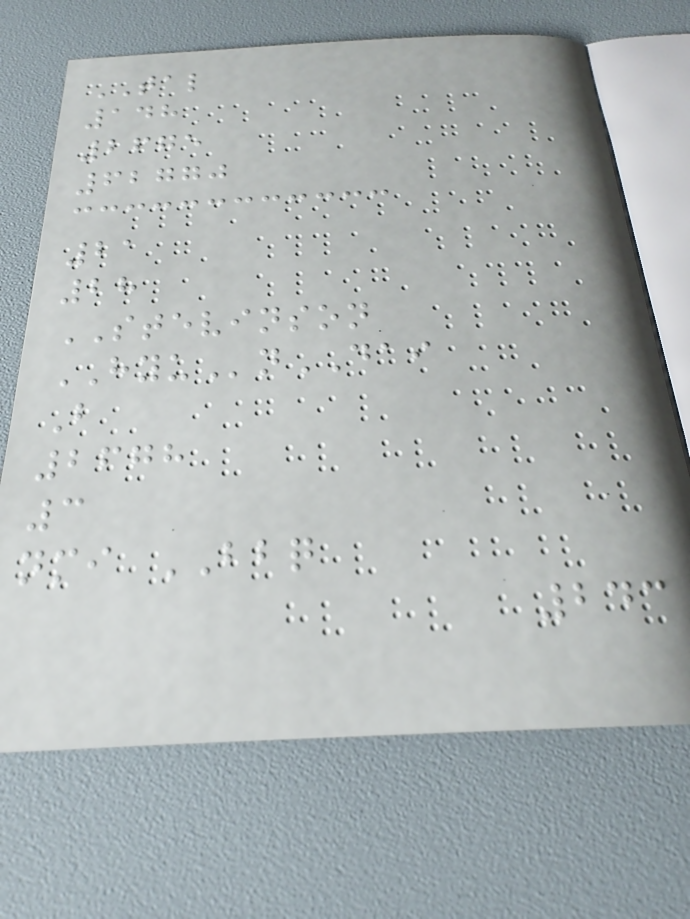TAL
148
2675
62770
21
28
STEVINSON
HYUnDAI
B
2678
3
nmi BBQ
243
